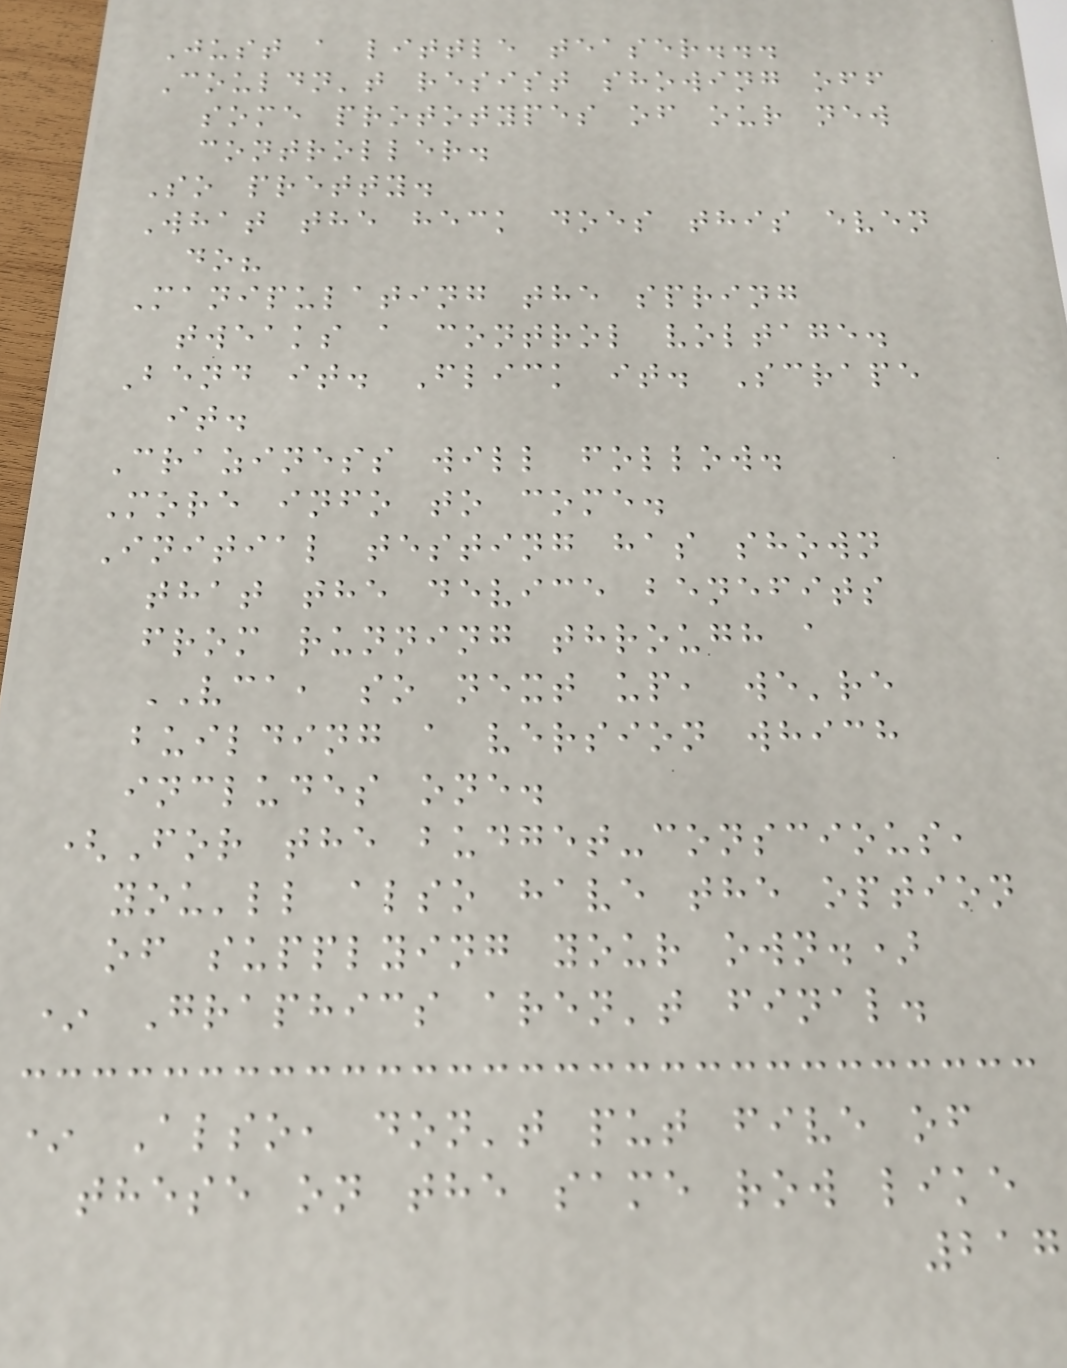Just a little teaser...
Couldn't resist showing off
some prototypes of our new
controller.
So pretty.
What the heck does this even
do?
Manipulating the spring
tweaks a control voltage.
Bend it. Flick it. Scrape
it.
Craziness will follow.
More info to come.
Initial testing has shown
that the device benefits
from running through a
VCA, so next up, we're
building a version which
includes one.
(For the budget-conscious,
you'll also have the option
of supplying your own.)
* Graphics aren't final.
* Also, don't put five of
these on the same row like
217
